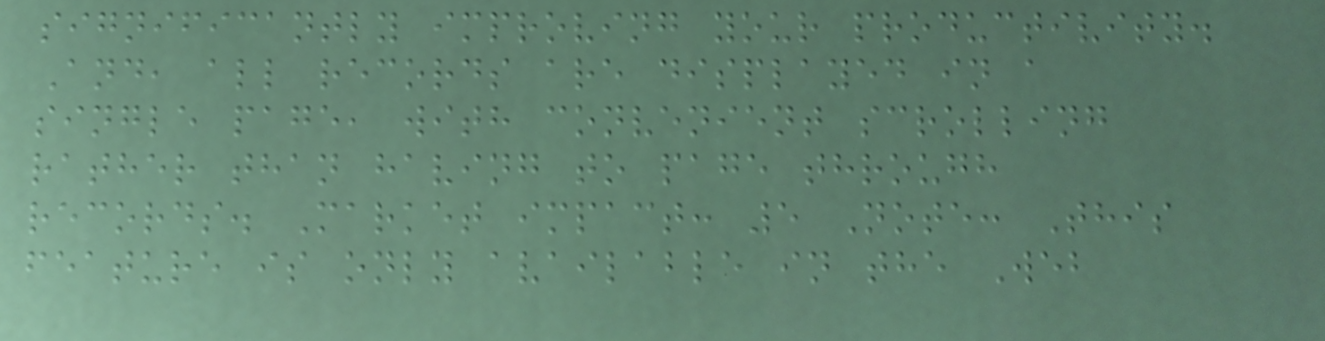significantly improving your productivity.
And, all records are displayed in a
single page, with convenient scrolling
rather than having to page through
records. Market impact: 5 Note: This
feature is only available in the Web
